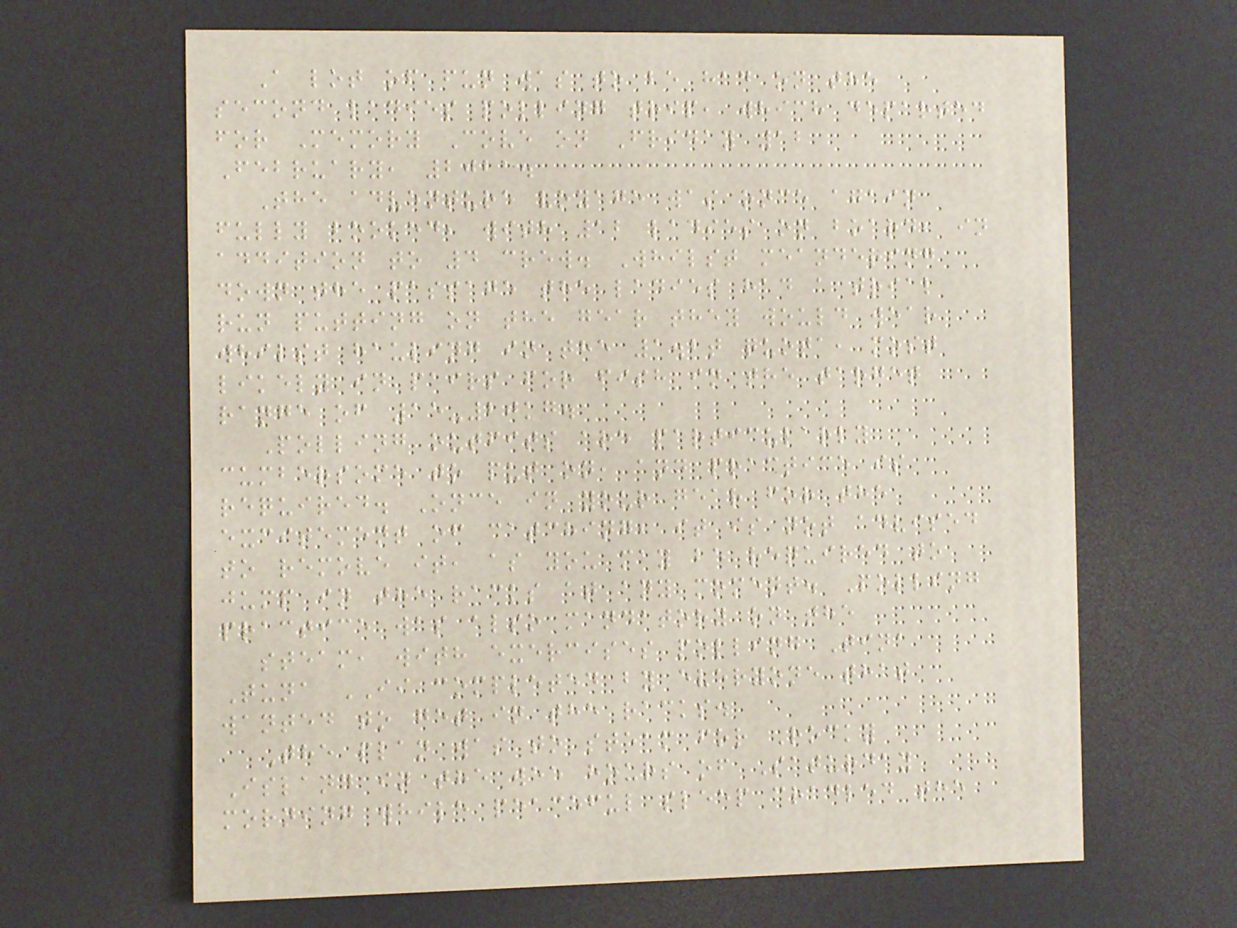A lot of fun was to be had on the
second ladies polling trip, which departed
for Memory Cove on Friday 12
February, 2021.
The adventure voyage was once again
fully booked, with 12 ladies on board, in
addition to 4 crew. Whilst meandering
down the passage the ladies had a trial
run putting on the gear they would wear
whilst hauling in the 1.2t quota, most
likely in pairs for fish in the target
range of 15-20kg.
Polling outfits are particularly
cumbersome to put on, and practice is
required. Once in your gear for the
excitement of catching, it is not advised
to remove it, as you may be required to
jump in the racks at any moment. Polling
practice was also mandatory on the
steam, with exercises polling Tina
Tuna II completed by everyone that
wanted to get in the racks.
The plan was to steam for Rocky
Island in the wee hours of Saturday
morning while peaceful sleep cradled the
